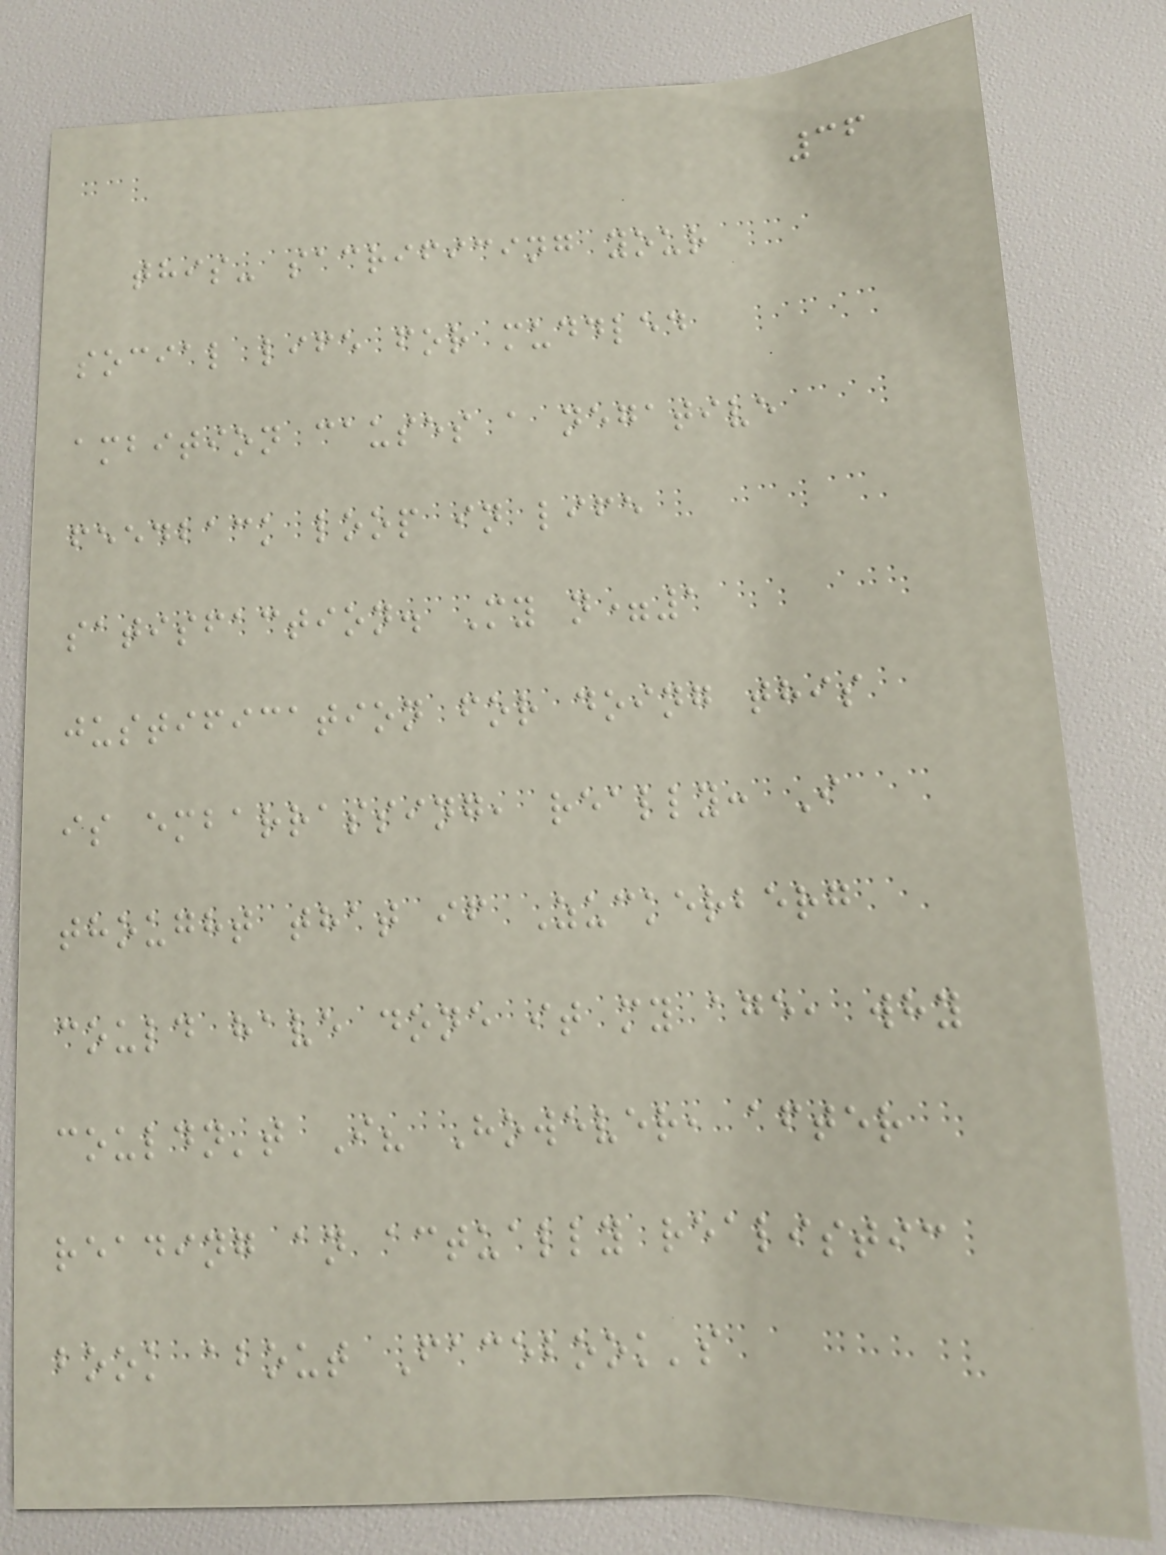36
this- sacrificing your
social life for muddled
ambition causes a negative
feedback loop in life
satisfaction. My n=1
justification for doing this
is embarrassing, really: I
thought that if Zuckerberg
could have done it my age, why
couldn't I? However, after
reading an actually realistic
book about Facebook's
